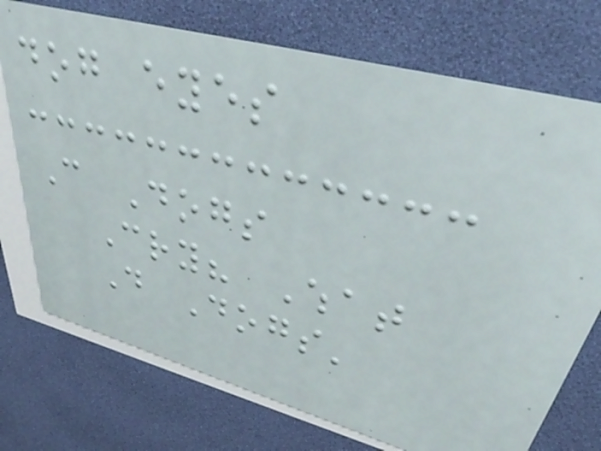dog eyes
Can Dogs
Cry? What
Do Dogs'
